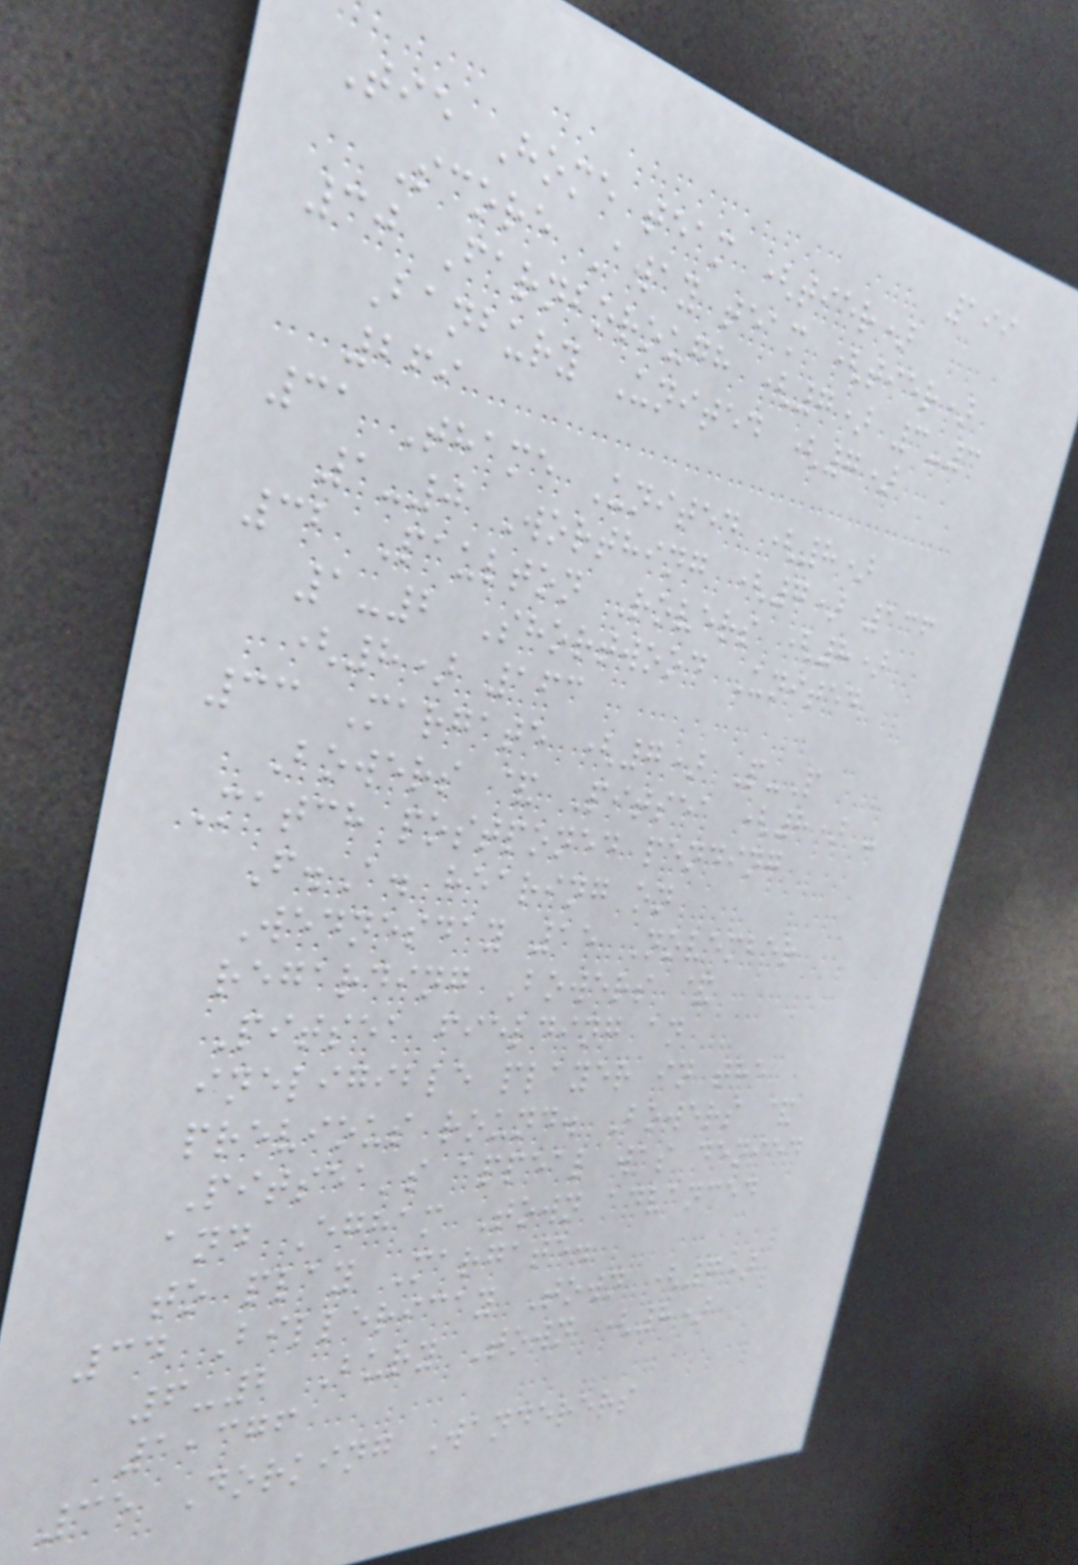199
Tie Home team (tier)
Score Away team (tier)
30 Farnborough (7) 3-3
Banbury United (7)
269
31 Thame United (8)
1-0 Worthing (7) 136
32 Paulton Rovers (8)
1-2 Shortwood United
(8) 163
33 Margate (7) P-P
Bowers & Pitsea (8) -
Match postponed pending
F.A. hearing on
Wednesday 15 November
regarding Bowers &
Pitsea fielding an
ineligible player in the
previous round. Bowers &
Pitsea's appeal was denied
and Egham Town advanced
to play Margate.
34 Billericay Town (7)
6-2 Bury Town (8)
1,376
35 Dorking Wanderers
